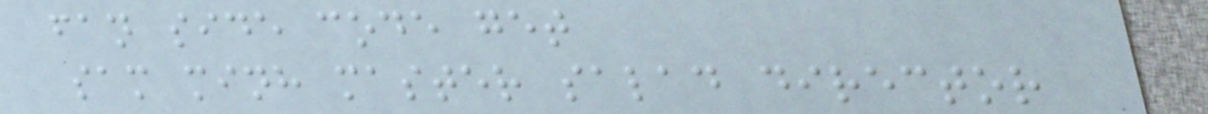fan side code get
sam minh master salad director
